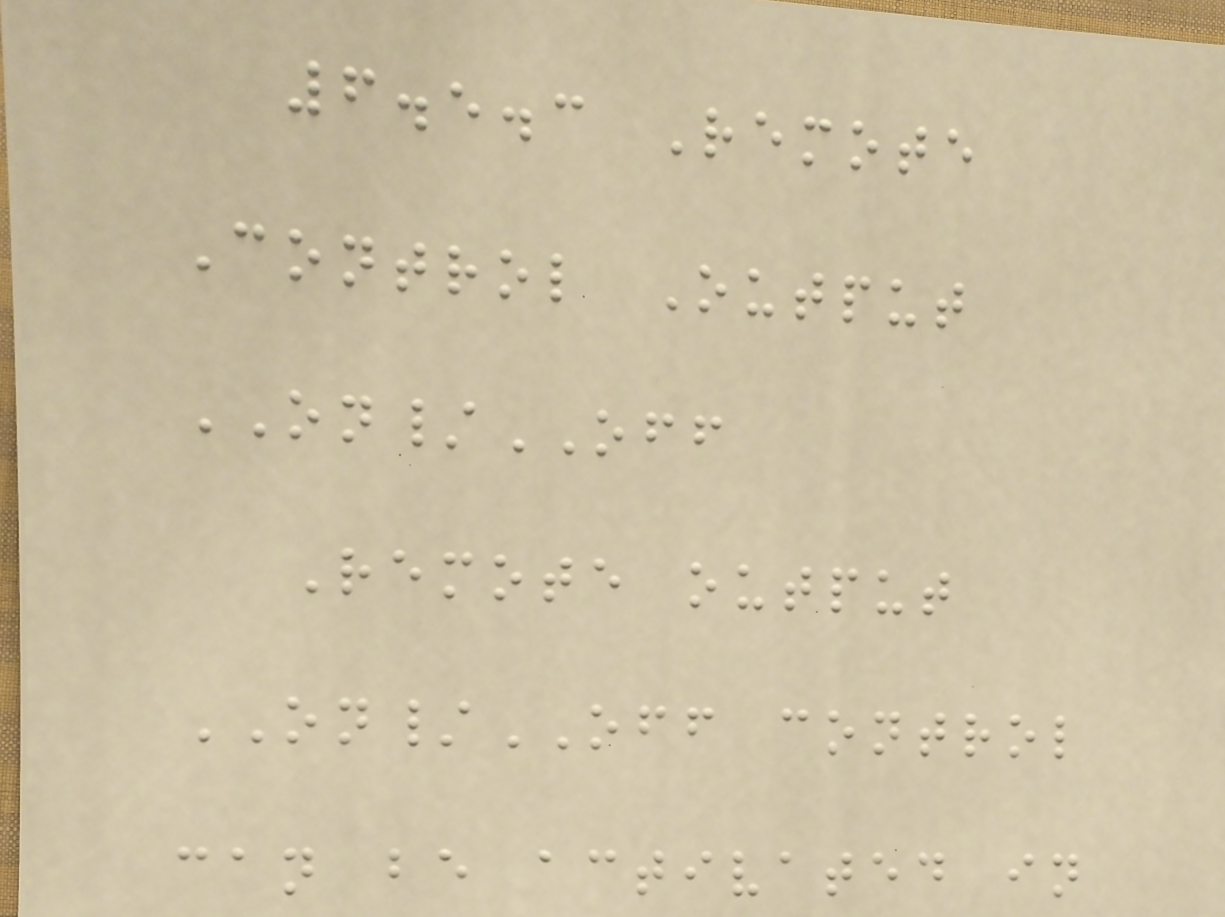6.5.3 Remote
Control Output
ON/OFF
Remote output
ON/OFF control
can be activated in
